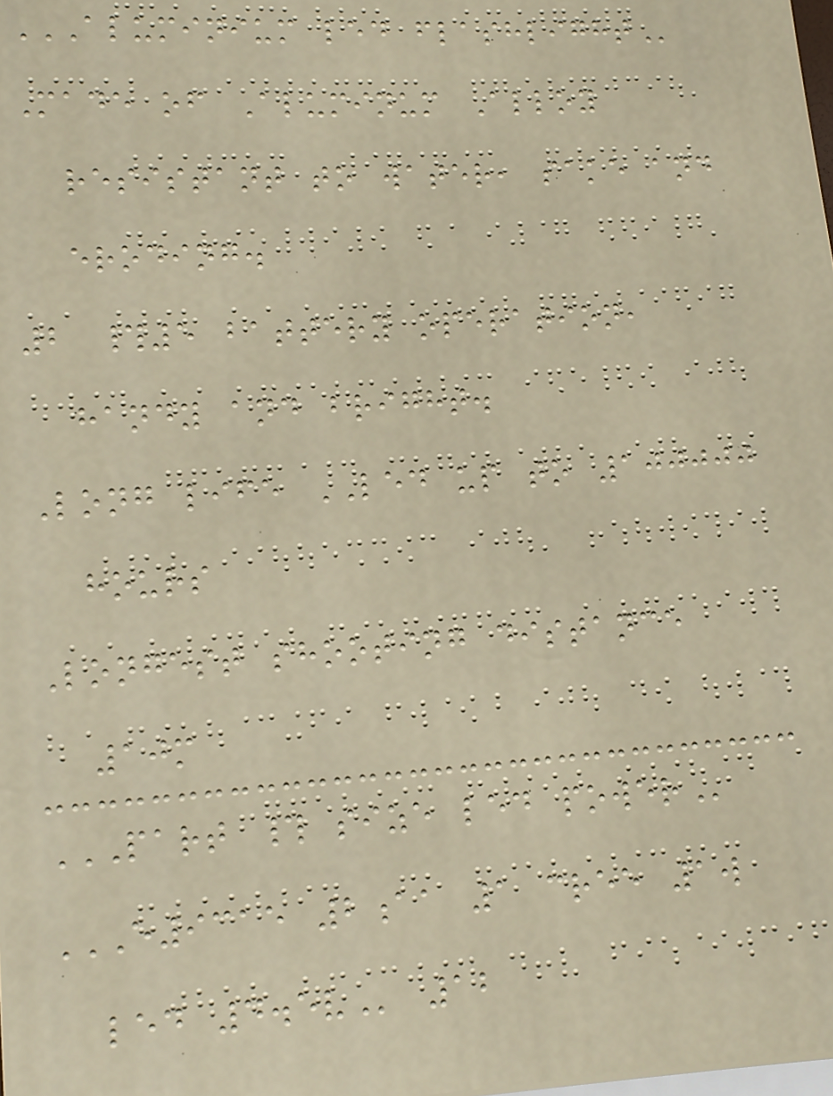ALUMINIUM LED FLASHLIGHT
Made of Aluminum Alloy
resistant to water, sake and
eroding.
2 #5 battery operation,
handy and bright.
Long life LED up to 100000
hours
Longest shooting distance
10m
PART # SIZE LED POWER
E9315 2AA 1 CREE 1W
LED 4.5V 12
